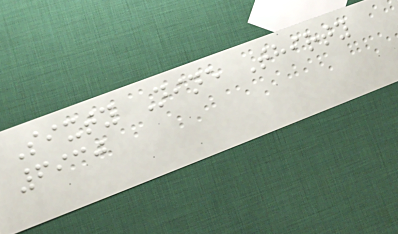Sixty Nine Thirty
6930
